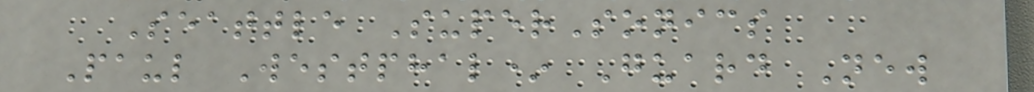Seattle SuperSonics
Paul Westphal* Guard New
